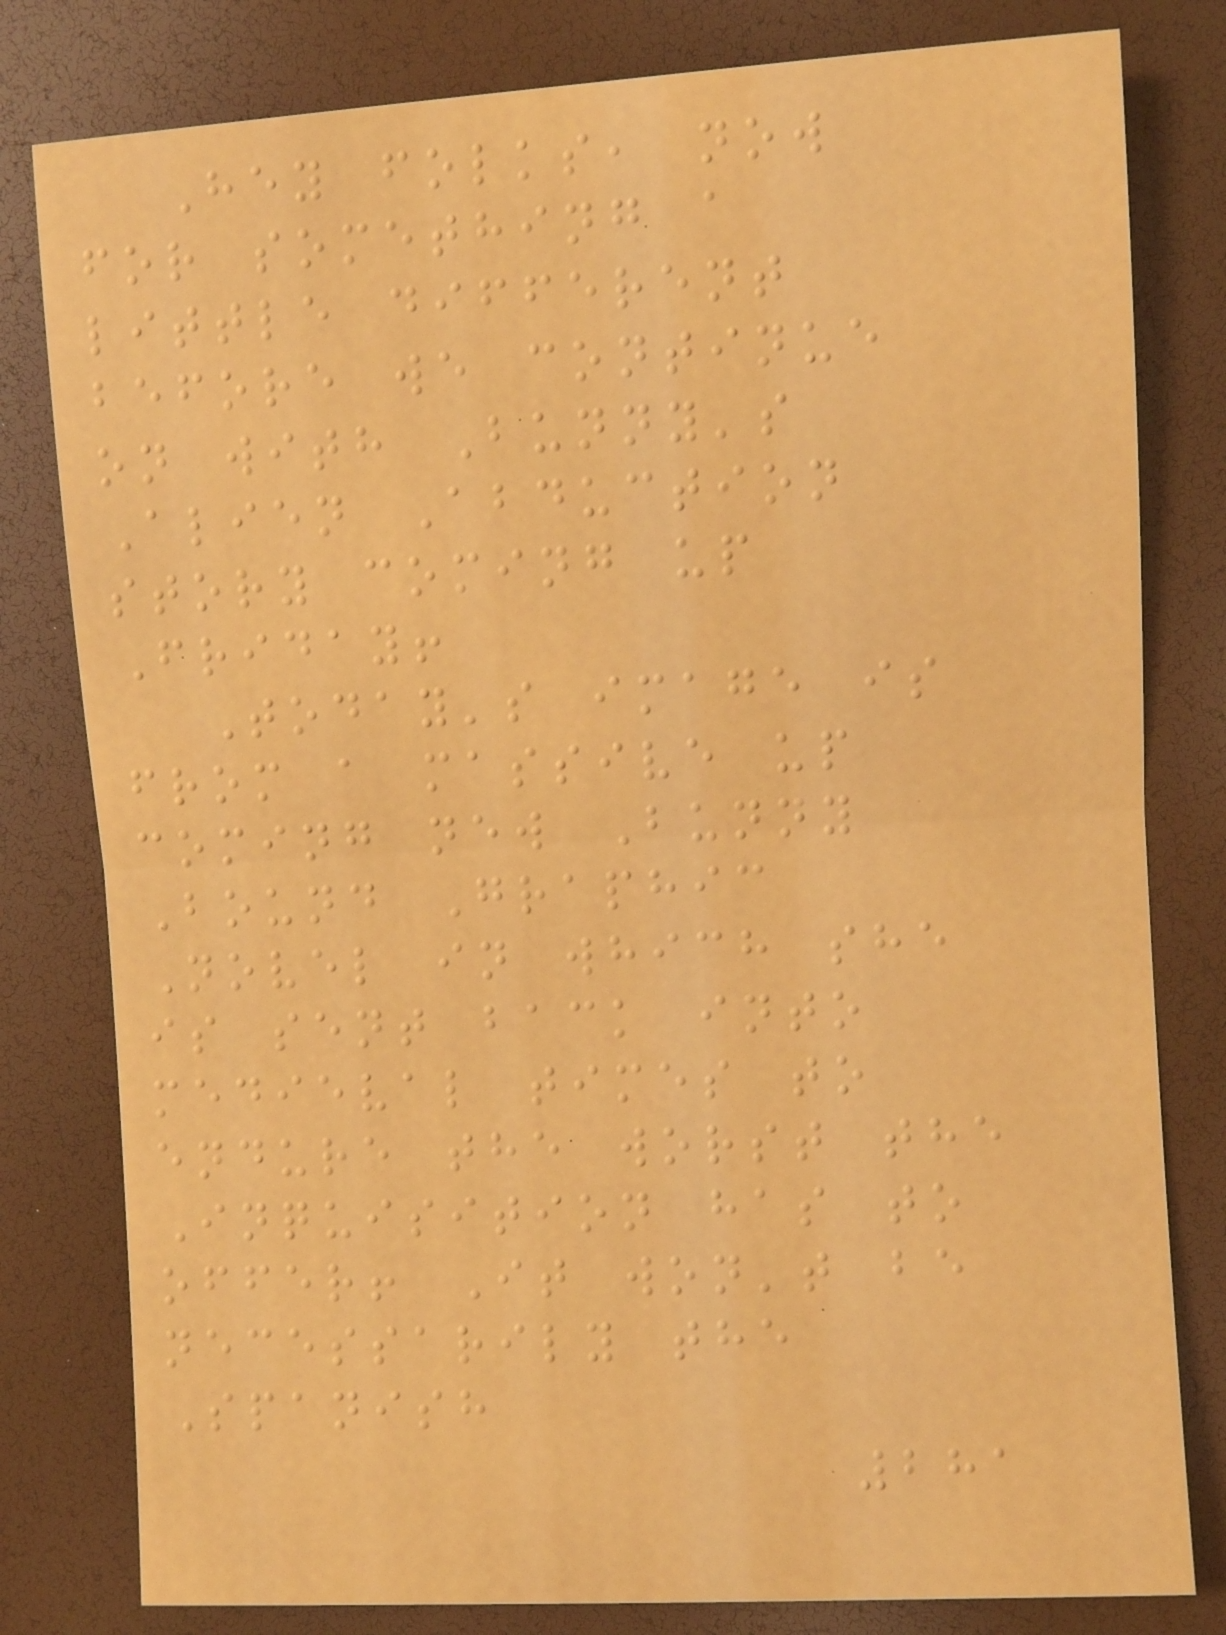Hey folks, now
for something a
little different
before we continue
on with Bunny's
Alien Abduction
story coming up
Friday!
Today's image is
from a massive up
coming new Bunny
Bound Graphic
Novel in which she
is sent back into
medieval times to
endure the worst the
Inquisition has to
offer! It won't be
necessarily the
Spanish
281
